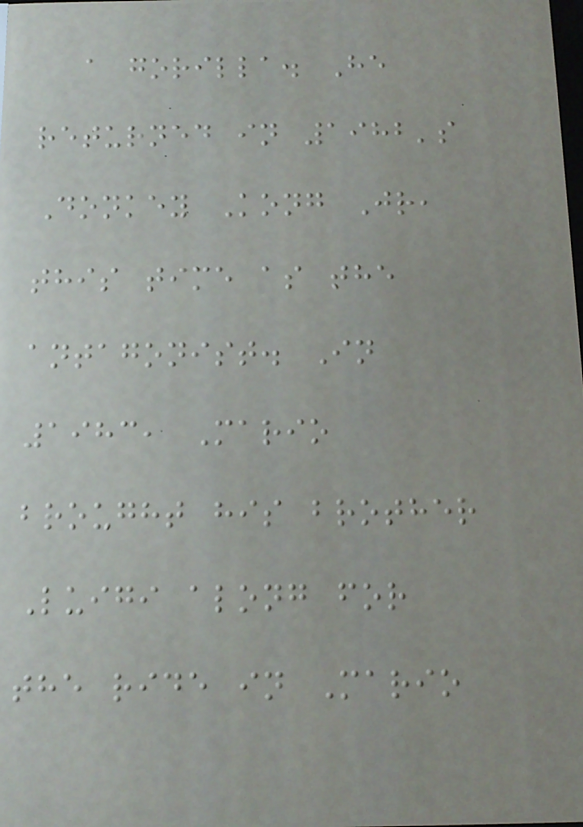a gorilla. He
returned in 1982's
Donkey Kong Jr,
this time as the
antagonist. In
1983, Mario
brought his brother
Luigi along for
the ride in Mario
